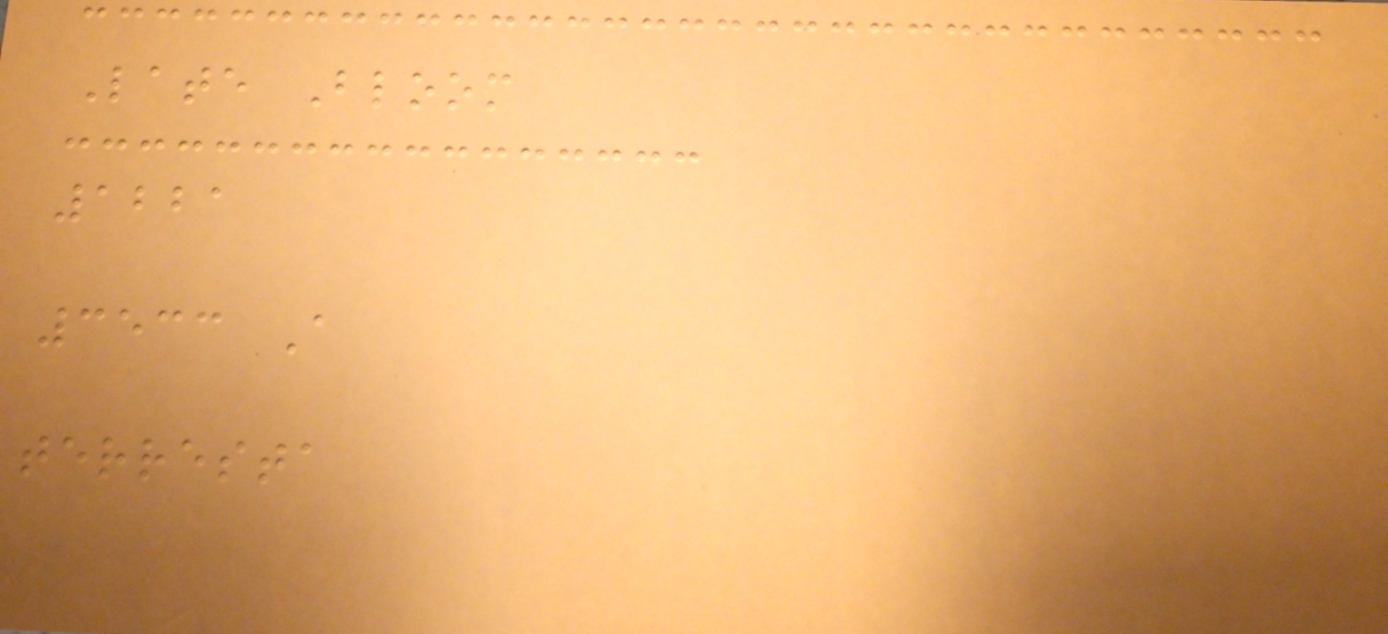Late Bloom
1221
3533 A
terresta
